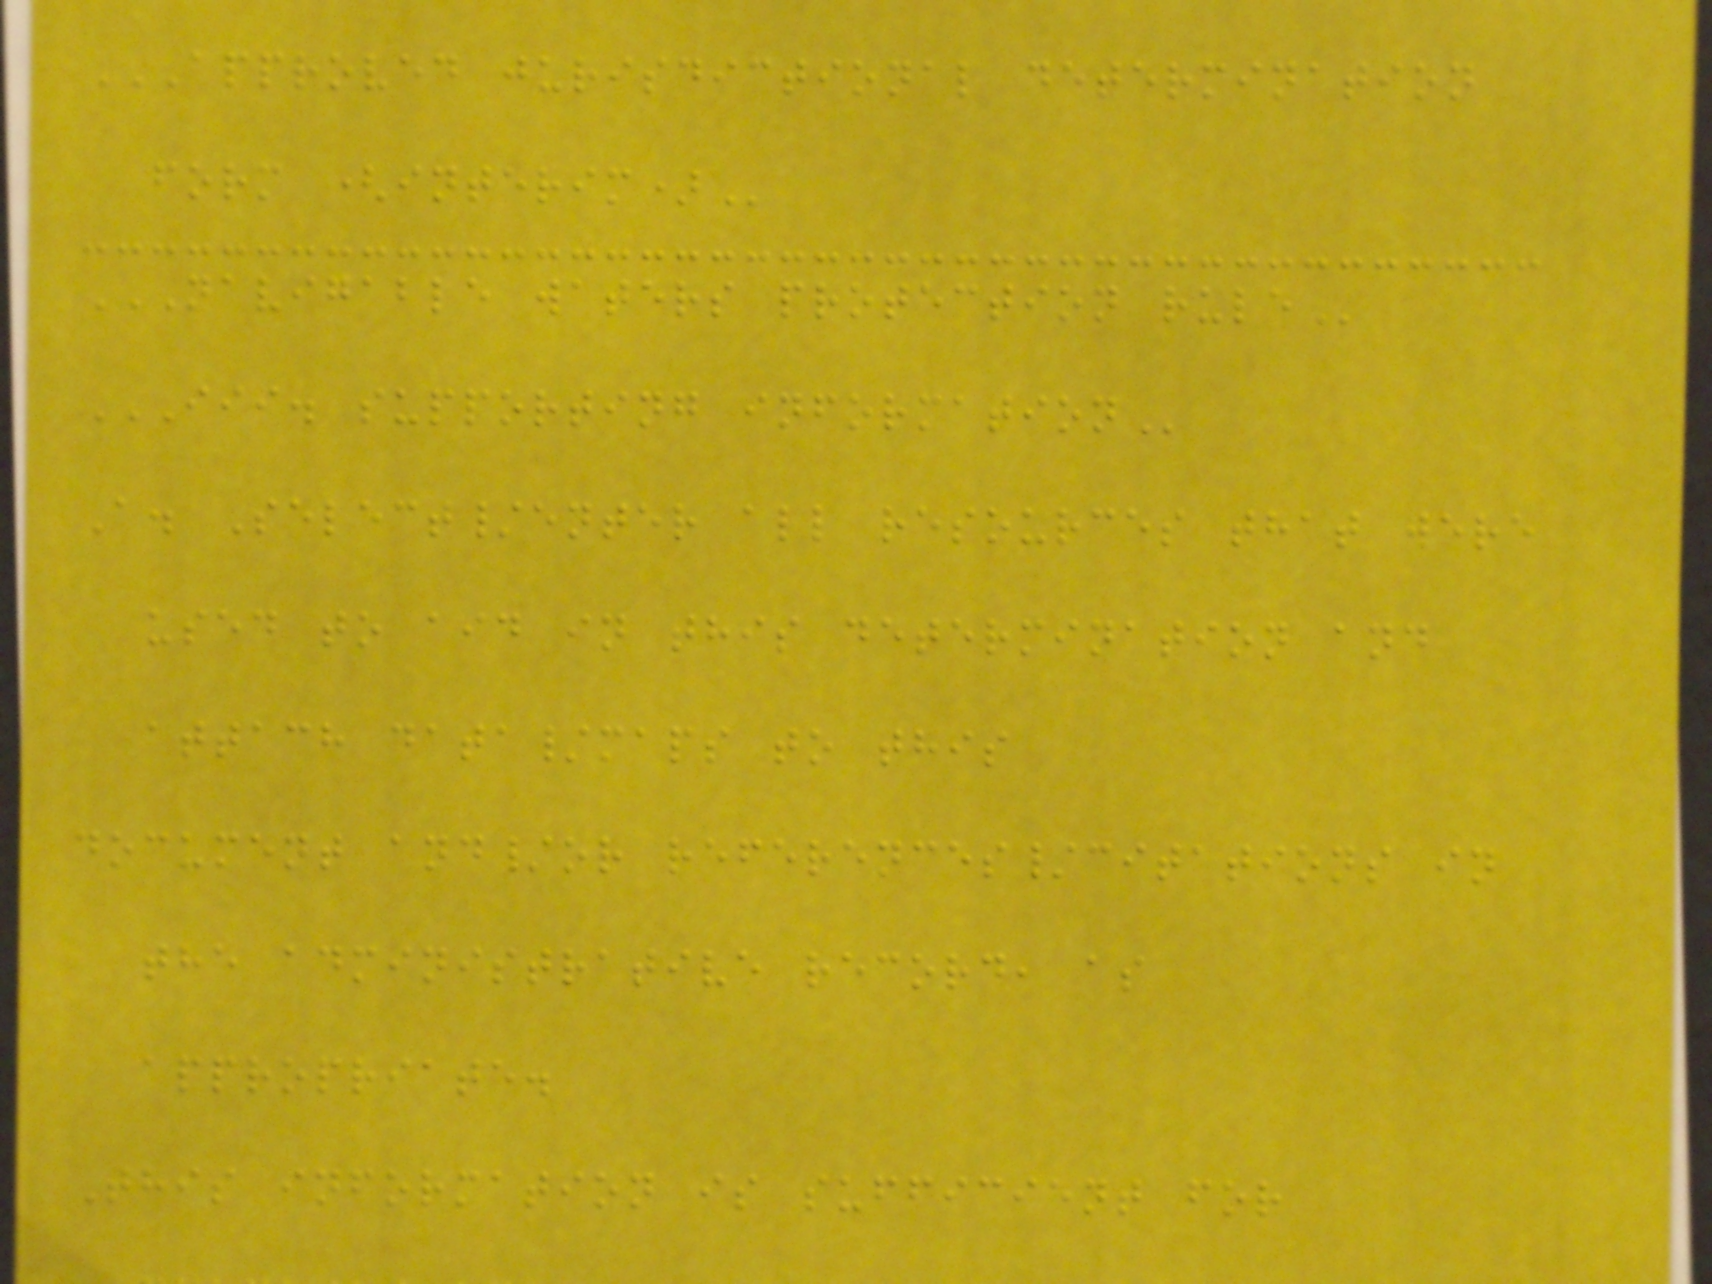APPROVED JURISDICTIONAL DETERMINATION
NAVIGABLE WATERS PROTECTION RULE
III. SUPPORTING INFORMATION
A. Select/enter all resources that were
used to aid in this determination and
attach data/maps to this
document and/or references/citations in
the administrative record, as
appropriate.
This information is sufficient for
